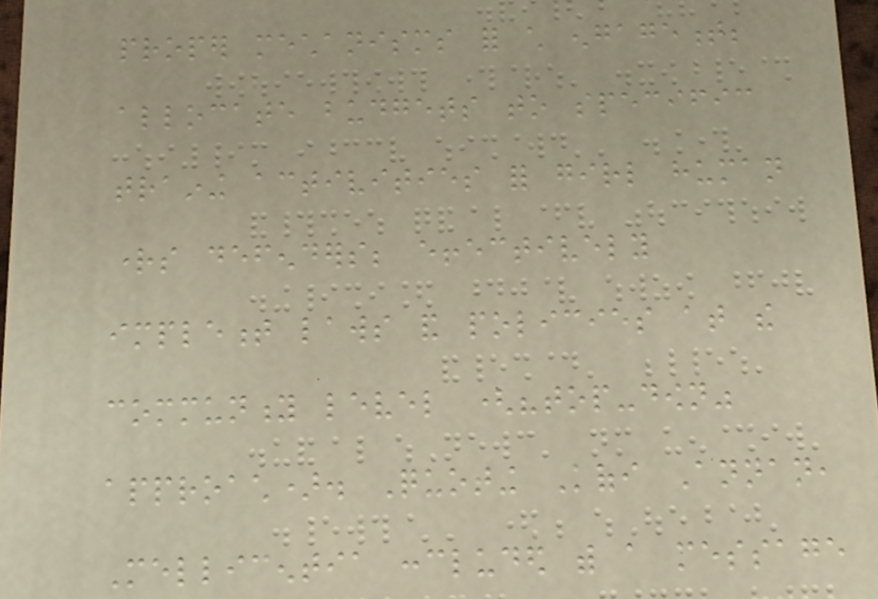proper mechanisms for child engagement;
allocate budgets to specific
training activities for girl human
rights defenders; effectively
implement laws and policies at the
community level ("top-down"
approach). Quoting Kofi Annan,
Mellicentia concluded with a message
